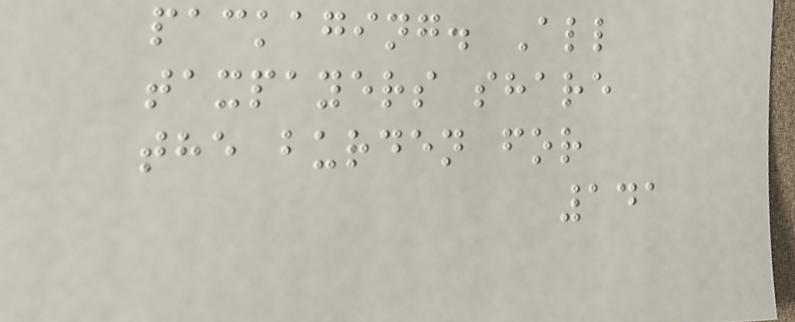packaging. All
taxpayers share
the burden for
141
